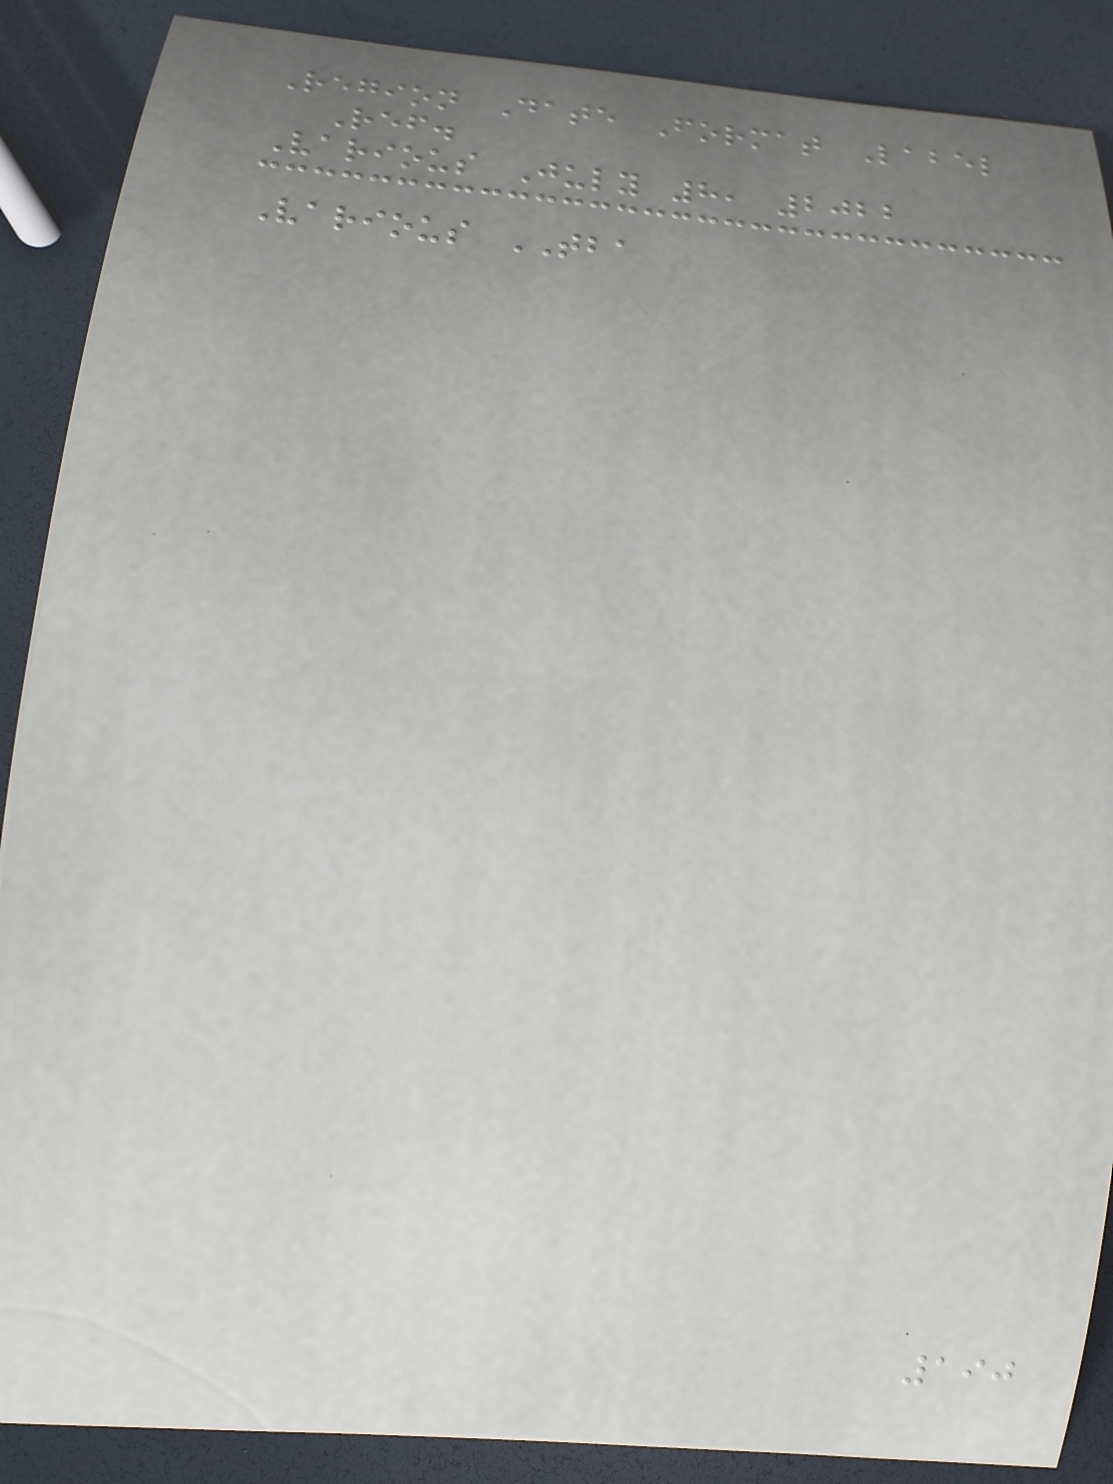Region Date Format Label
Ref.
Various July 8, 2022
Various TBA
190
